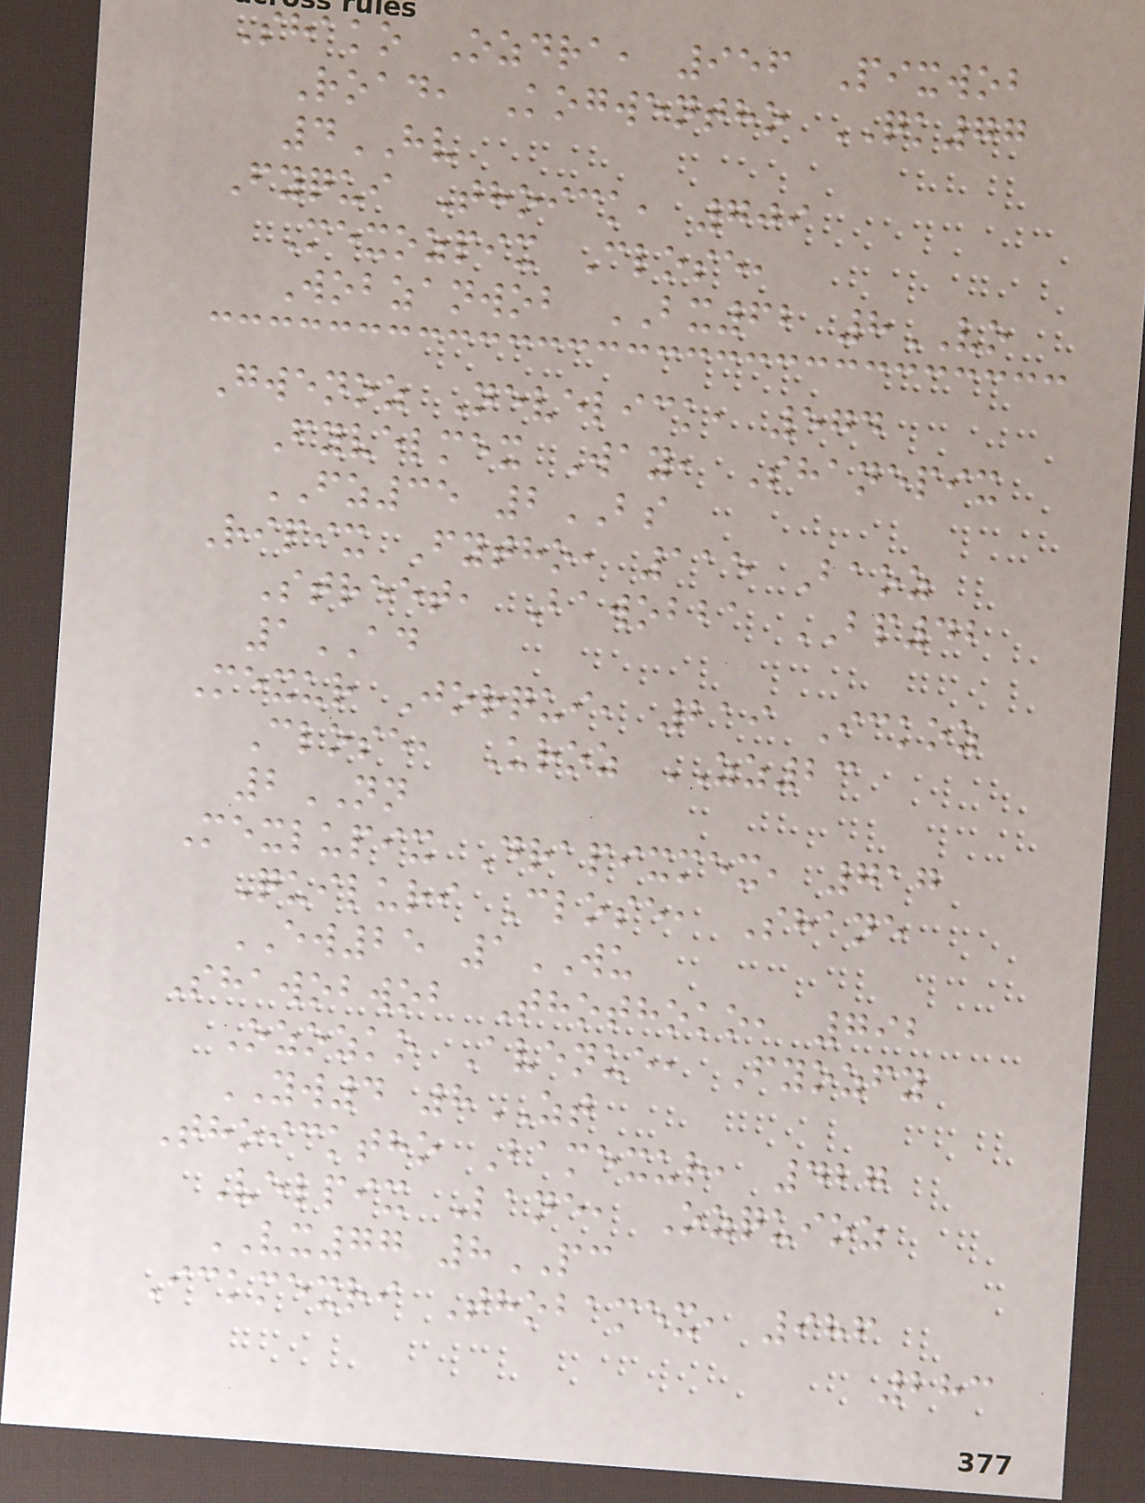Shako Ozdra, 956 Pixwob
Road, Kogwentho QK77
4HV
Fyqui Thoick, 709
Mexozpix Close,
Wobzanwob BX62 8VO
Gwenoz Nevelick, 574
Fyvelmex Way, Shanepix
FZ35 2BS
Ripix Fytho, 115 Baoz
Street, Bawobba BP42
1AD
Mexur Jorqui, 219 Ickoz
Close, Uroz ZZ23
2NN
Mexlupix Drapixmex, 717
Quiluri Close, Shane
EW25 1WU
Shawobwob Thothoko, 792
Ozozko Avenue, Fyozfy
YW4 8ZT
Thoicktho Bamexur, 427
Velpix Lane, Ozquioz
VX77 8PC
Ickmexri Thobamex, 986
283
